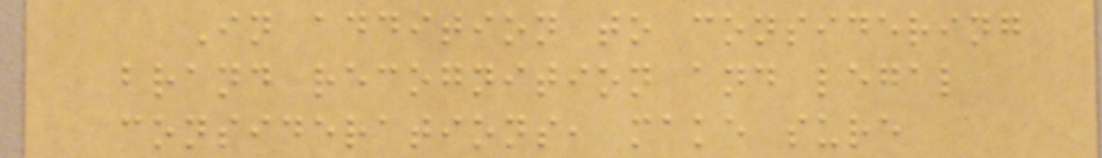In addition to considering
brand recognition and legal
considerations, make sure
